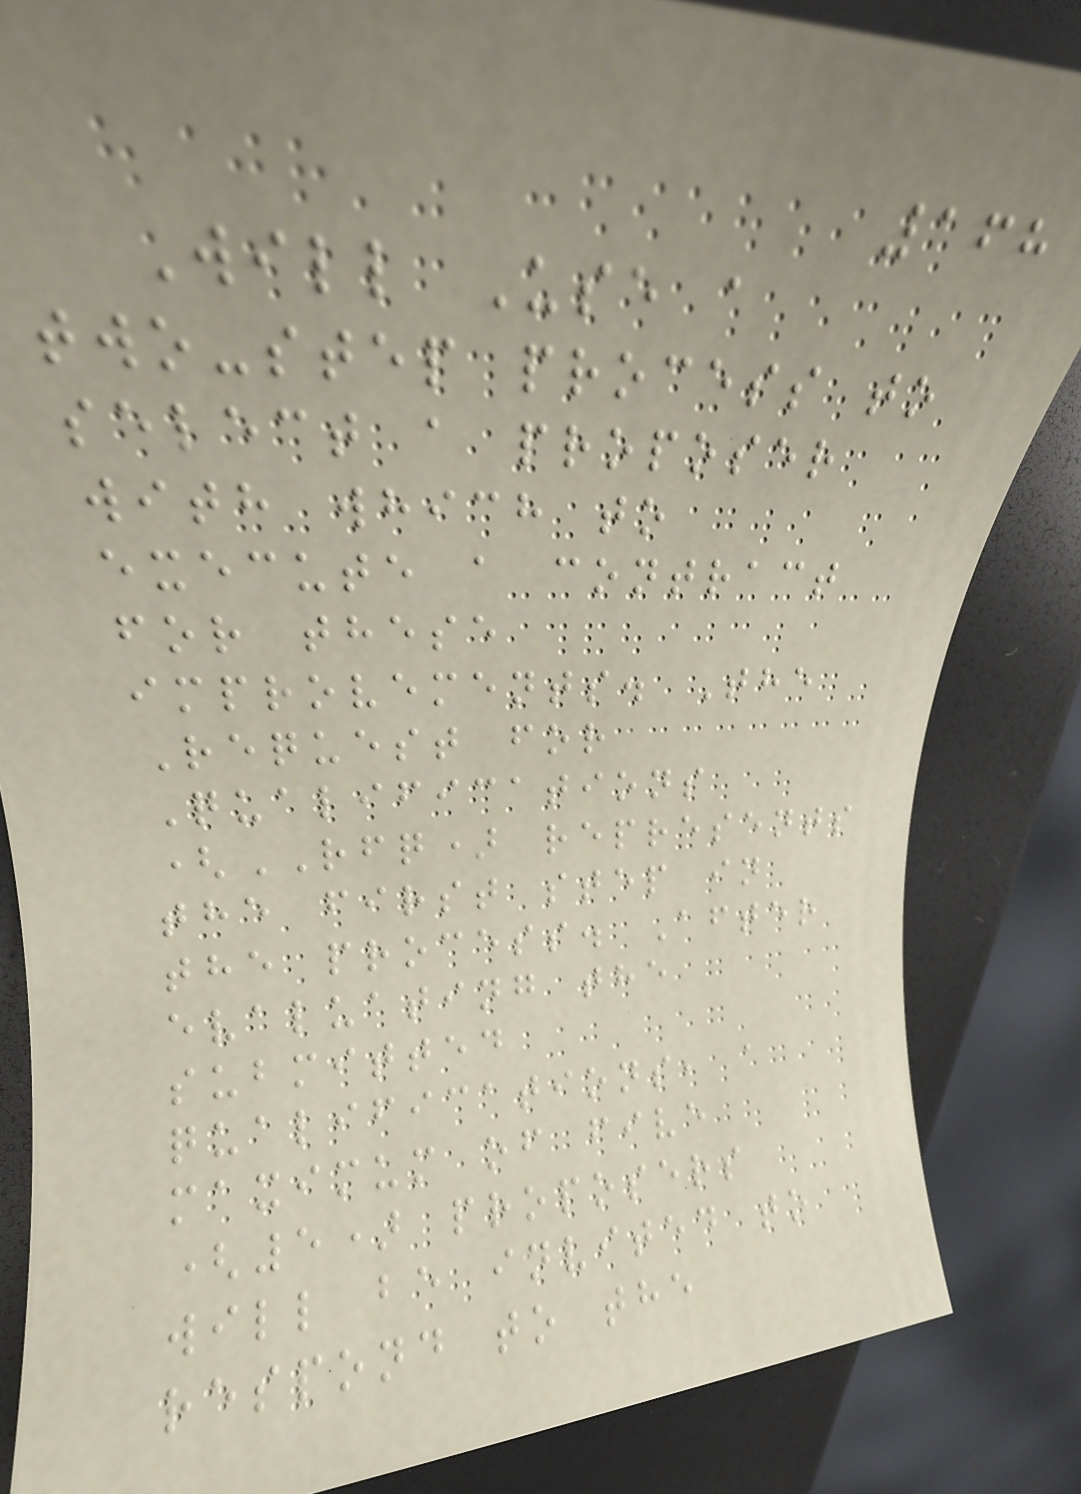168
Will Use a
two-step process to
select a proposer
with which to
execute a contract
for these
improvements. The
Request for
Qualifications
(RFQ) represents
the first step in
the process. After
evaluating the
submitted
qualifications, a
maximum of five
(5) proposers
will be invited to
respond to the
